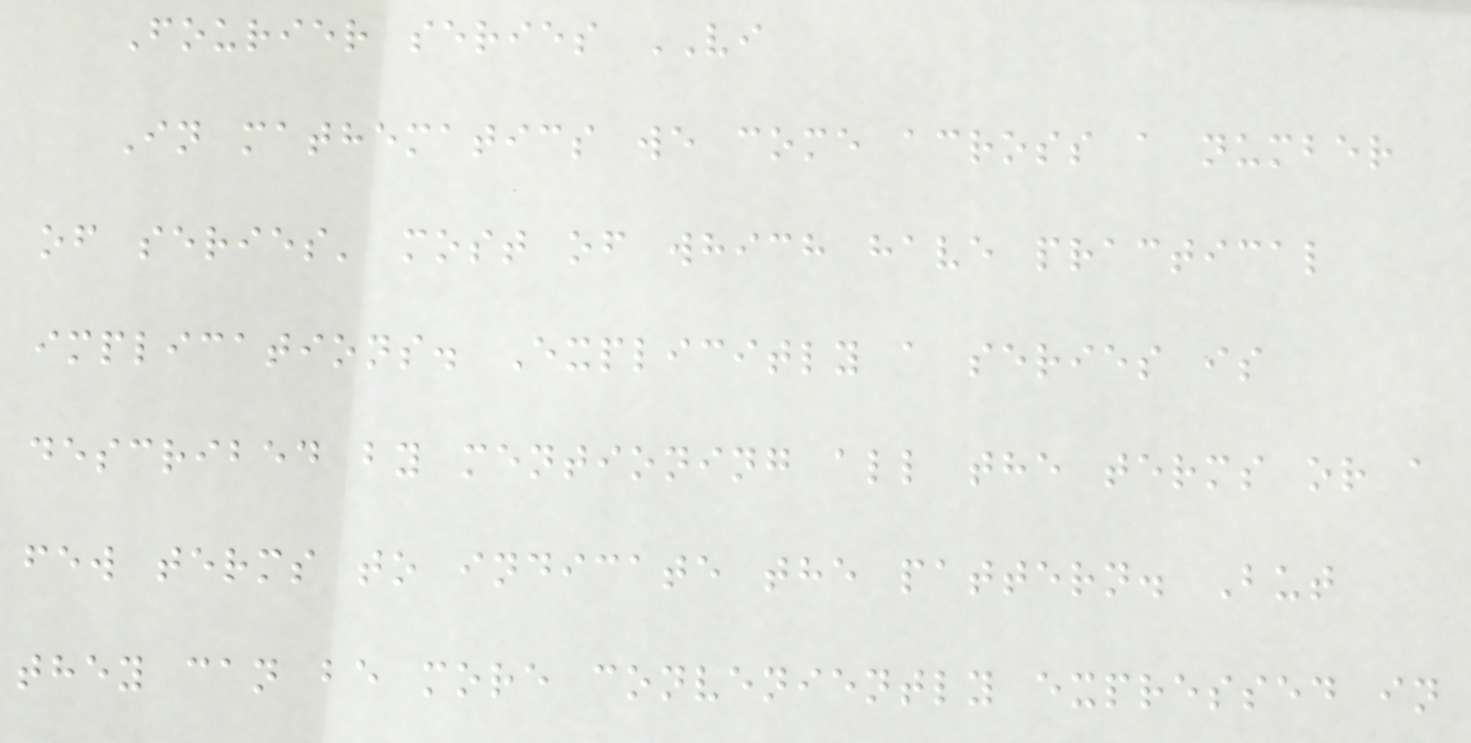Fourier series VI
In mathematics we come across a number
of series' most of which have practical
implications. Explicitly a series is
described by mentioning all the terms or a
few terms to indicate the pattern. But
they can be more conveniently expressed in
